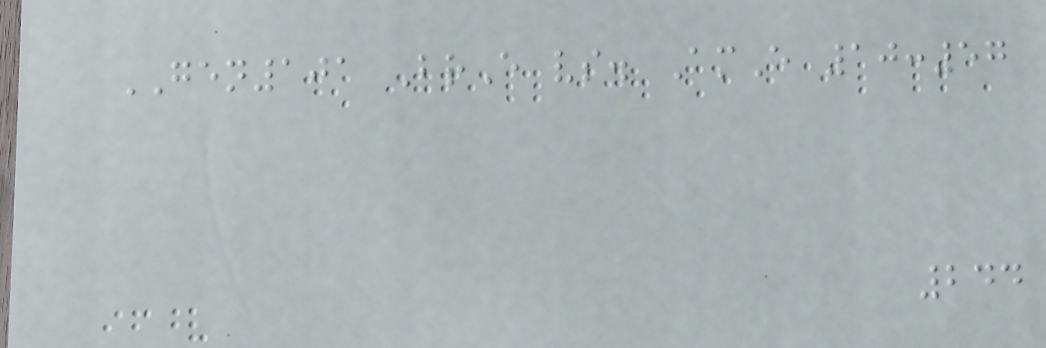GEN101 BrE vs. AmE 10:57
244
